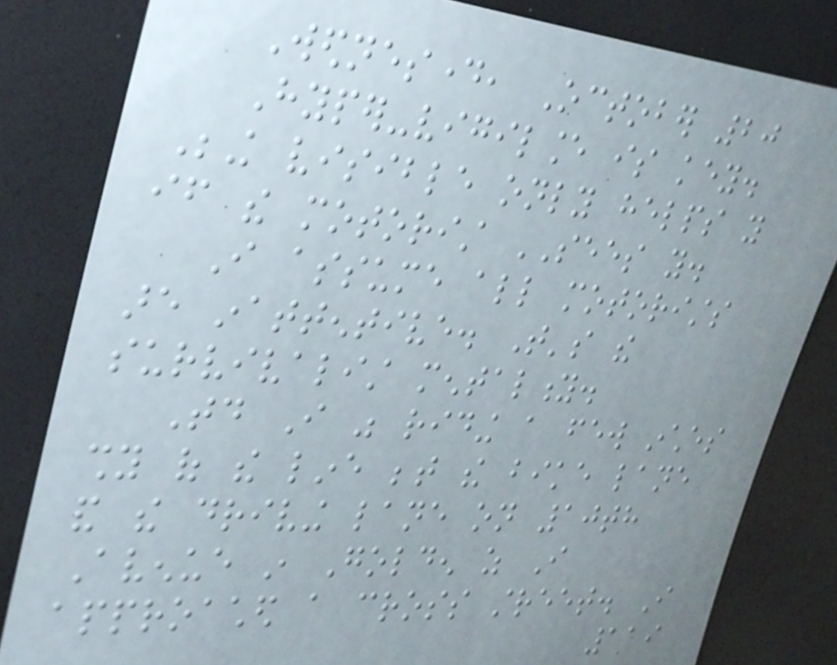Wednesday, October 20
Hyper-vigilance is key.
Being visible only helps you
if the motorist SEES you.
I assume all motorists
are inattentive. That's the
survivalist mentality.
Today I was riding a few inches
shy of the line between the bike lane
and the driving lane on 10th
Avenue in Golden as I
approached a cross street. I
119
